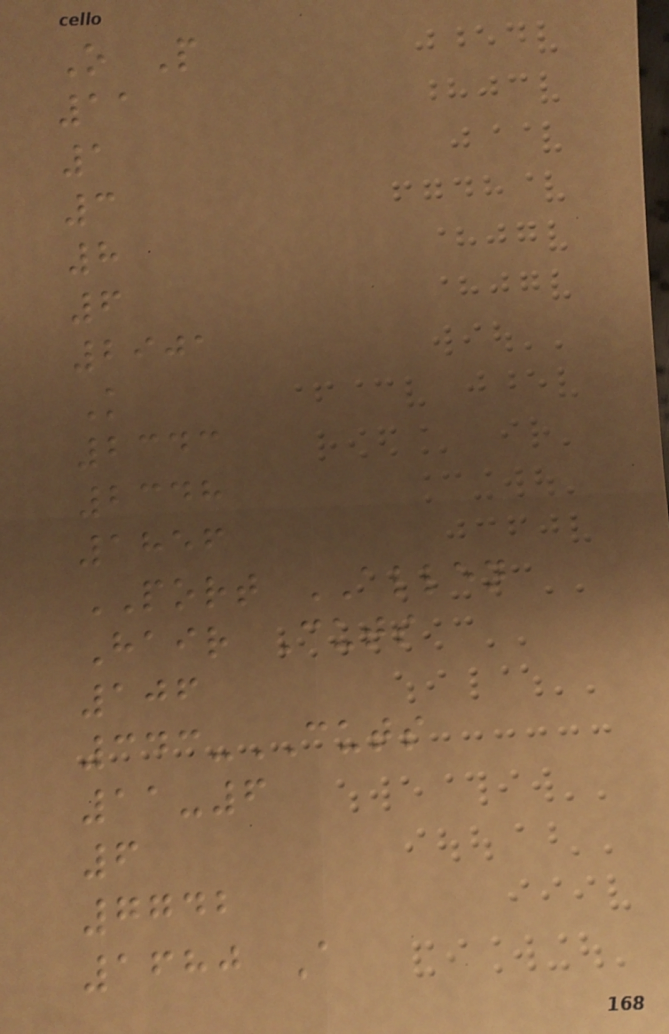O P
11
1
3
8
6
2901
K
2343
2348
1856
PORT ALLEN
Hair Cuts
106
343-CUTS
11-6
6
7742
1680 A
